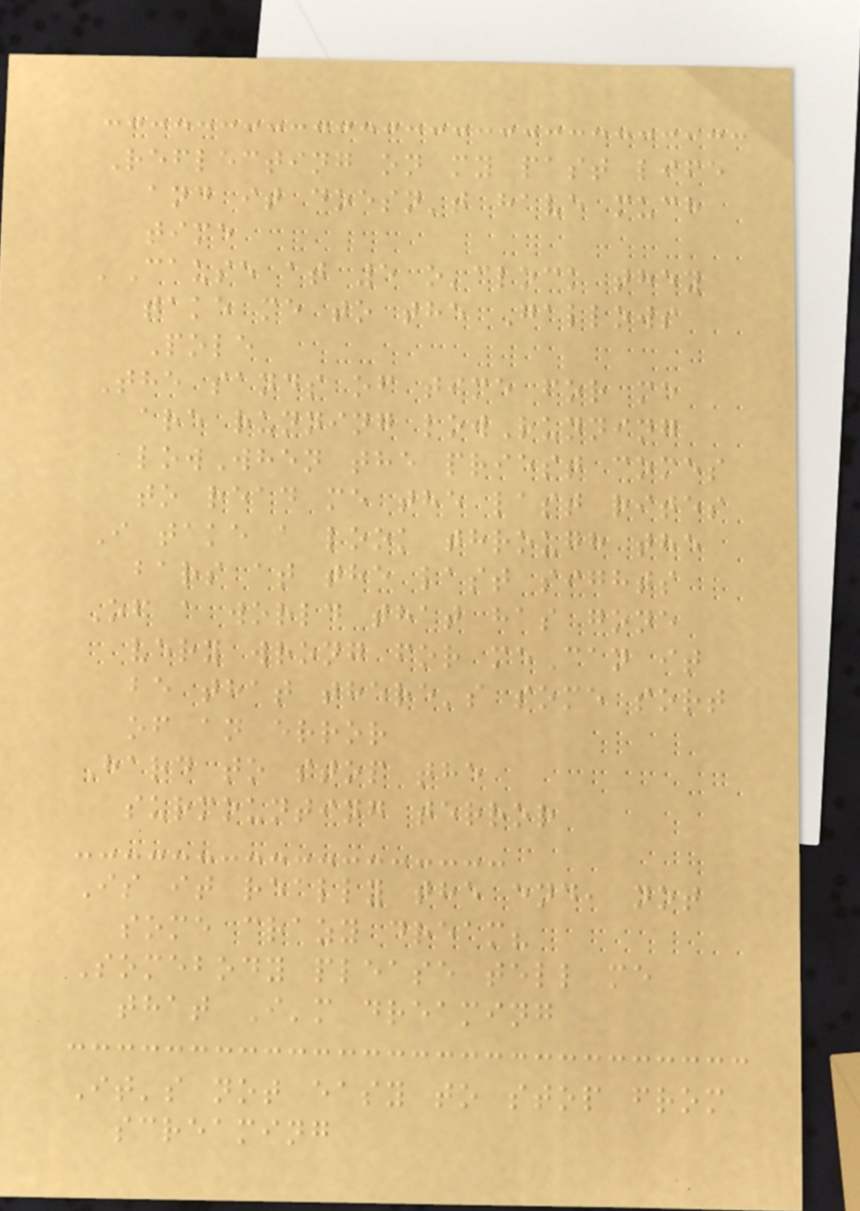Reflecting on my past life
and it doesn't have much
time
'Cause at 5 o'clock they
take me to the Gallows
Pole
The sands of time for me
are running lowRunning
lowWhen the priest comes
to read me the last rites
I take a look through the
bars at the last sights
Of a world that has gone
very wrong for meCan it
be that there's some sort
of an error
Hard to stop the
surmounting terror
Is it really the end, not
some crazy dream?
Somebody please tell me
that I'm dreaming
It's not easy to stop from
screaming
